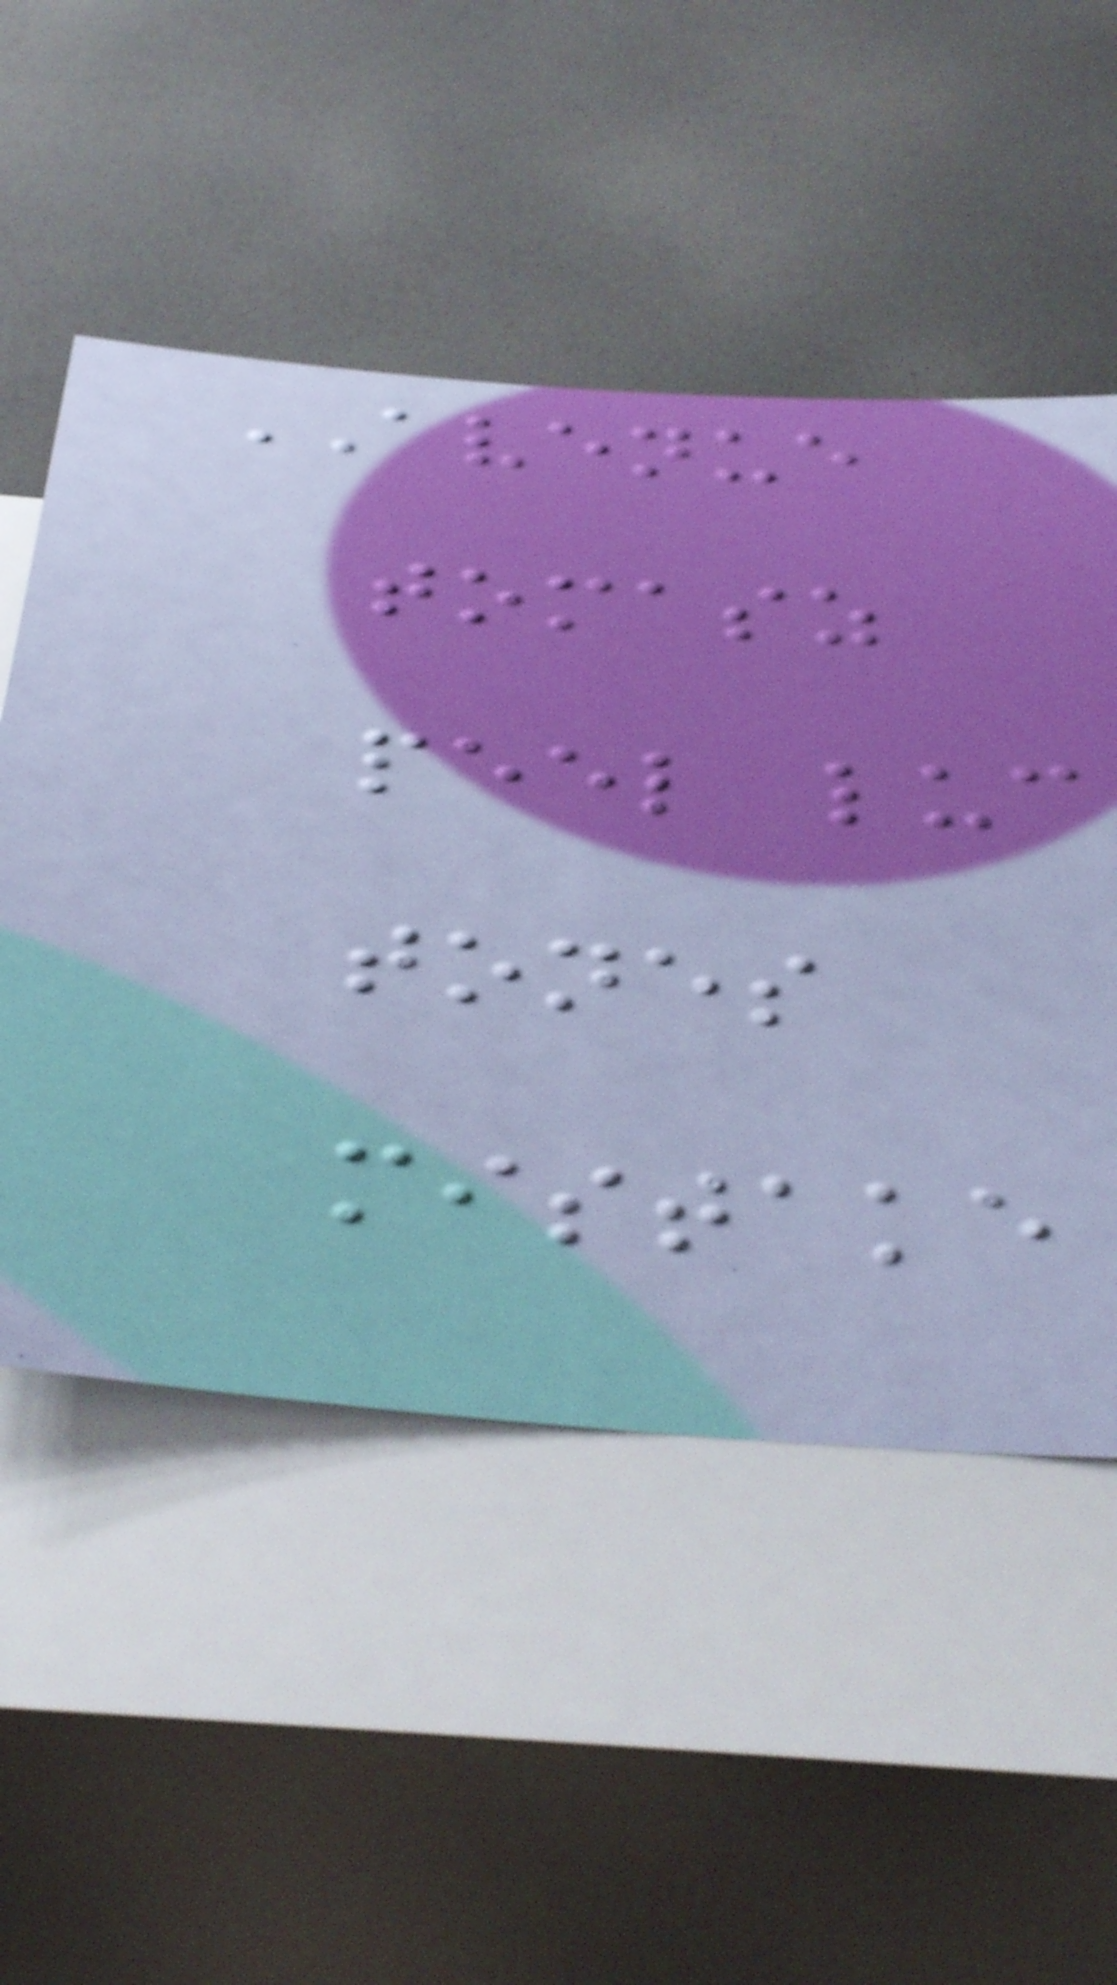AVENUE
tomasz
peel luc
tones
mistake
